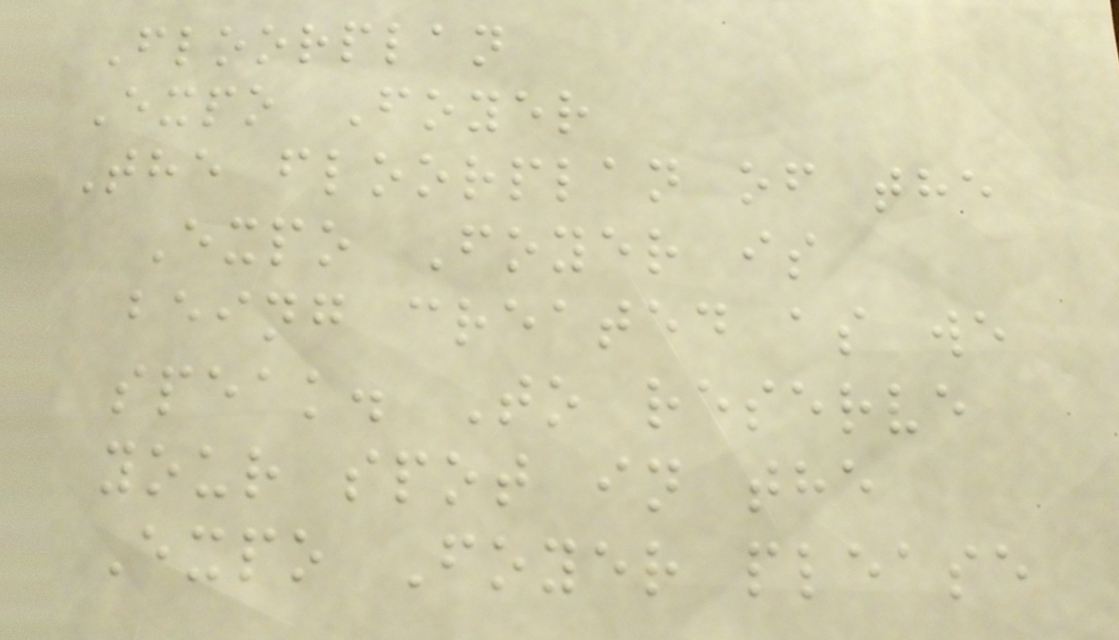Floorplan
Expo Foyer
The floorplan of the
Expo Foyer is
being created as we
speak. To reserve
your spot in the
Expo Foyer please
